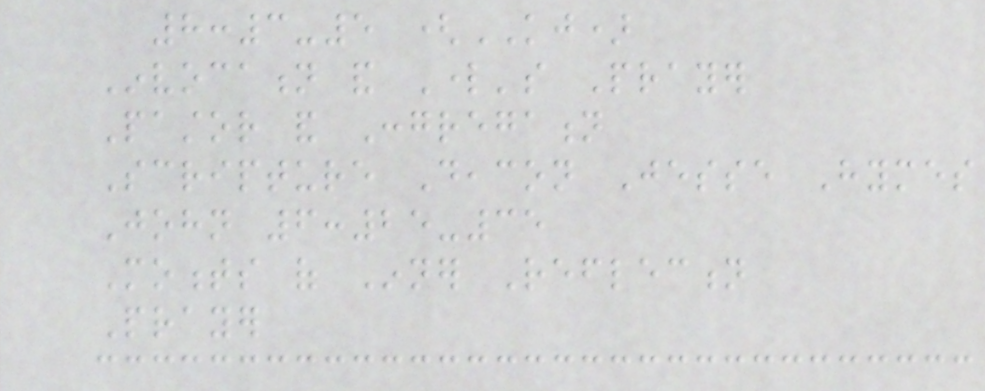8:3-5 (KJ)
Invocation and Lord's Prayer
Pastor and Congregation
Scripture Deacon Jesse Hymes
John 6:25-35
Moments of Inner Reflection
Prayer
